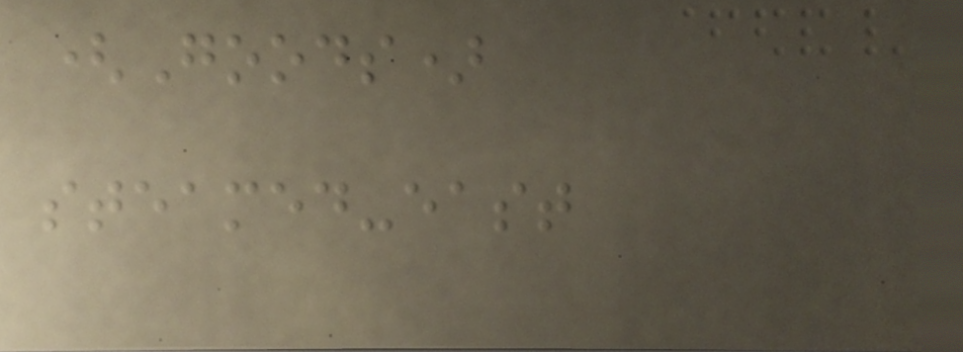(Goods)
steamed-east
